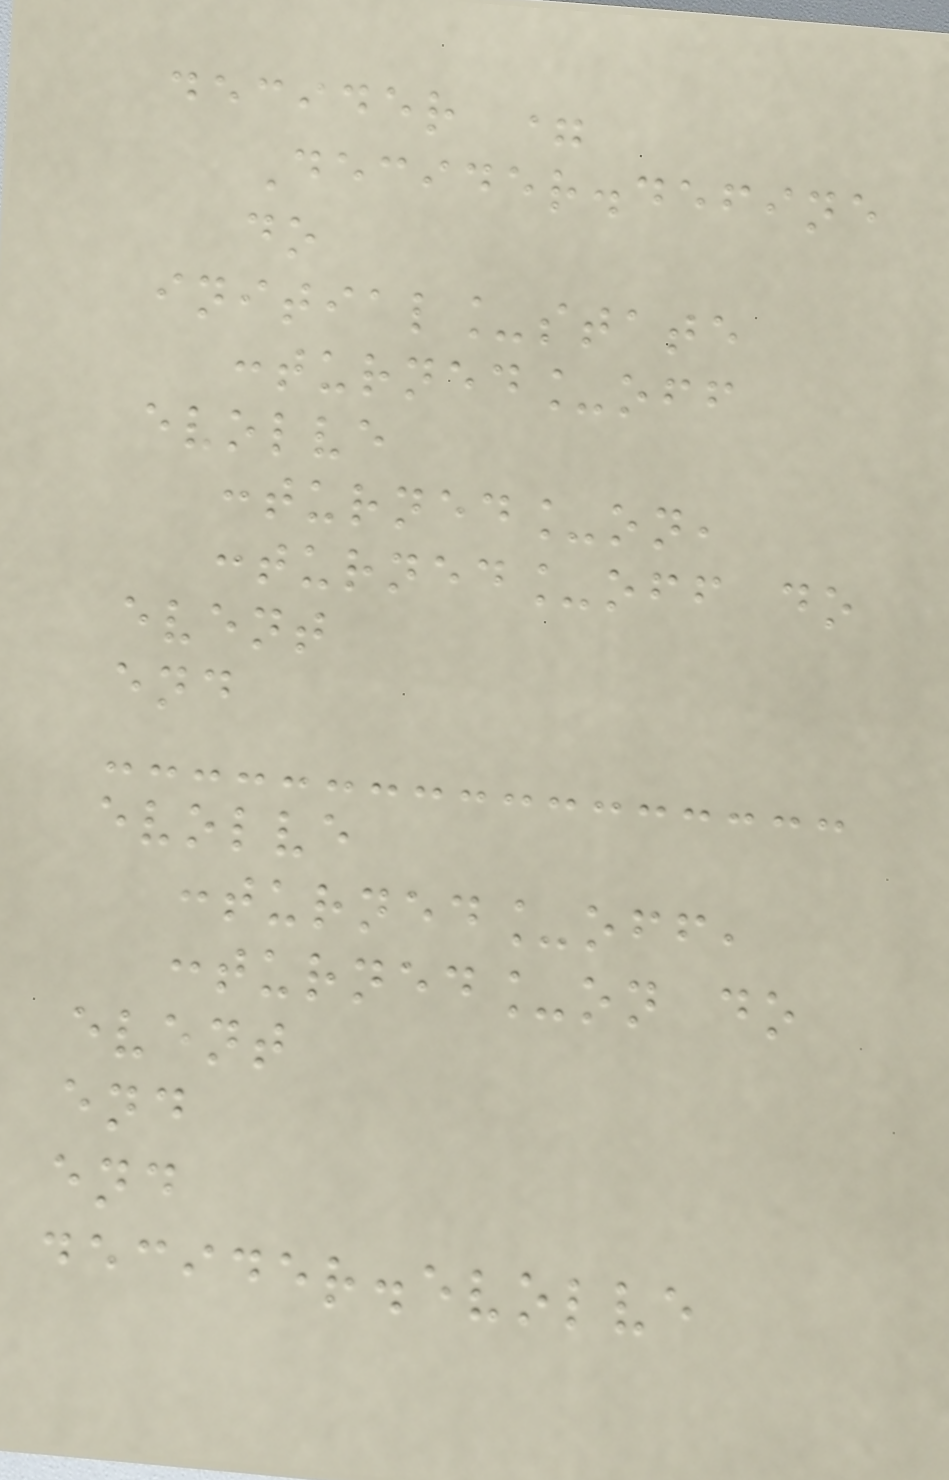decider =
Decider.define
do
initial_state
:turned_off
evolve
:turned_on,
:turned_off do
event
end
evolve
:turned_off,
:turned_on do
event
end
end
decider.evolve
